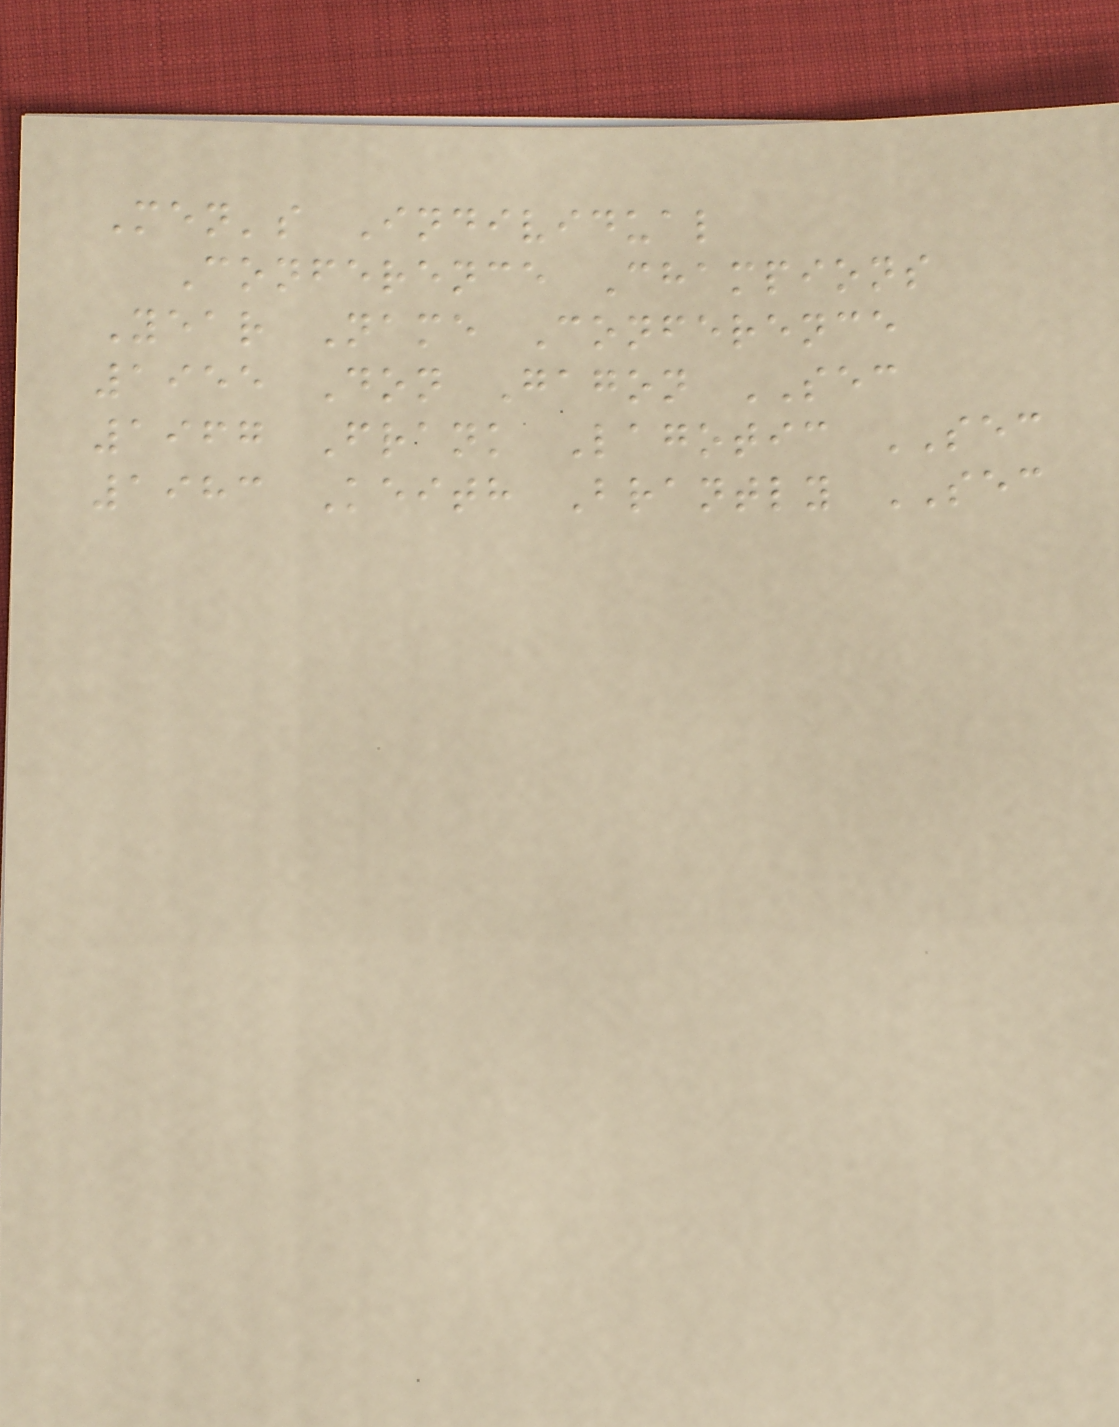Men's Individual
Conference Champions
Year Name Conference
1955 Don Gagon SEC
1967 Frank Lagotic SEC
1983 Keith Brantly SEC
